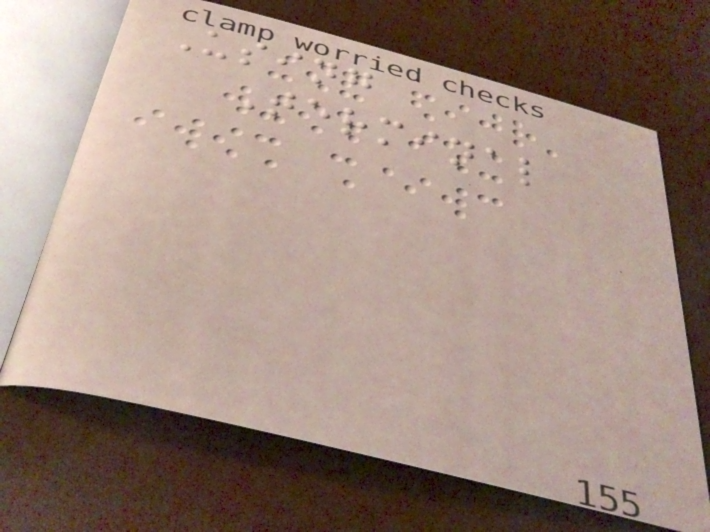Using
Terminal
